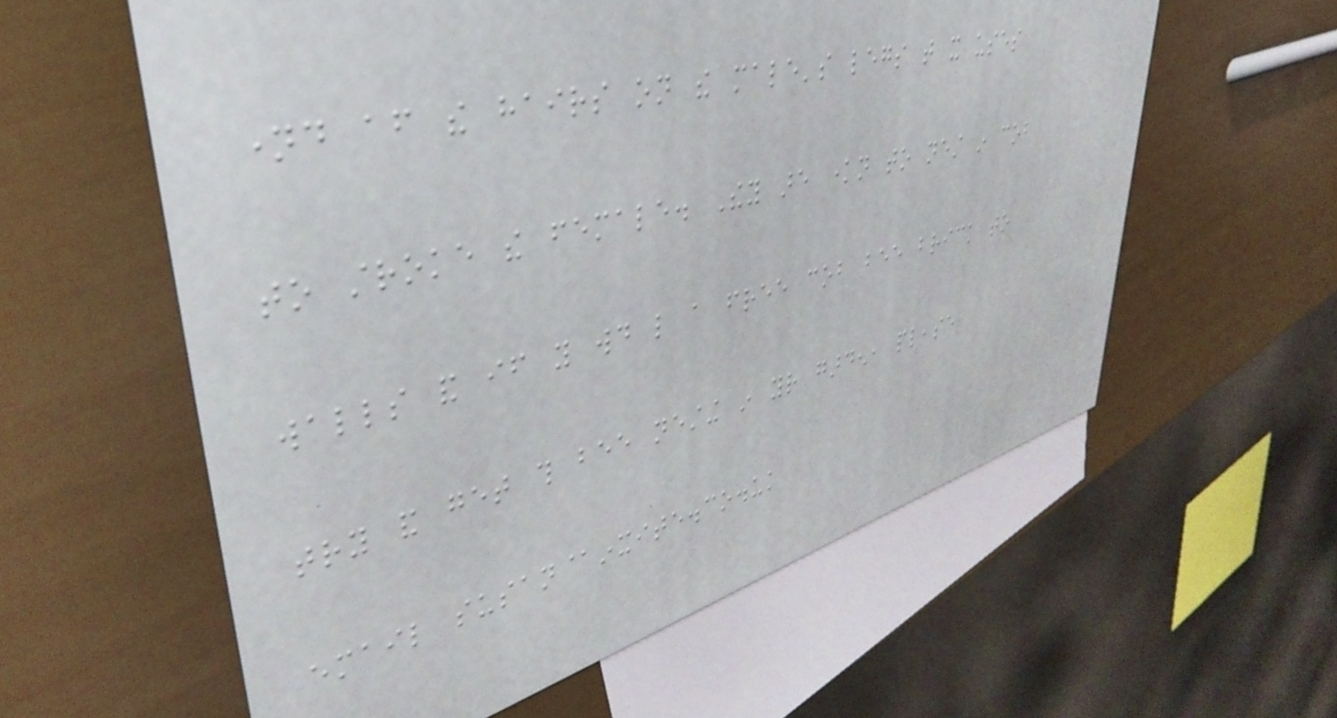named after the hairs on the male's legs that it uses
to stroke the female. They are known to nest in cob
walls and if you would like a free cob bee brick to
try and get this bee nesting in your garden, please
email susan@inxite.co.uk
